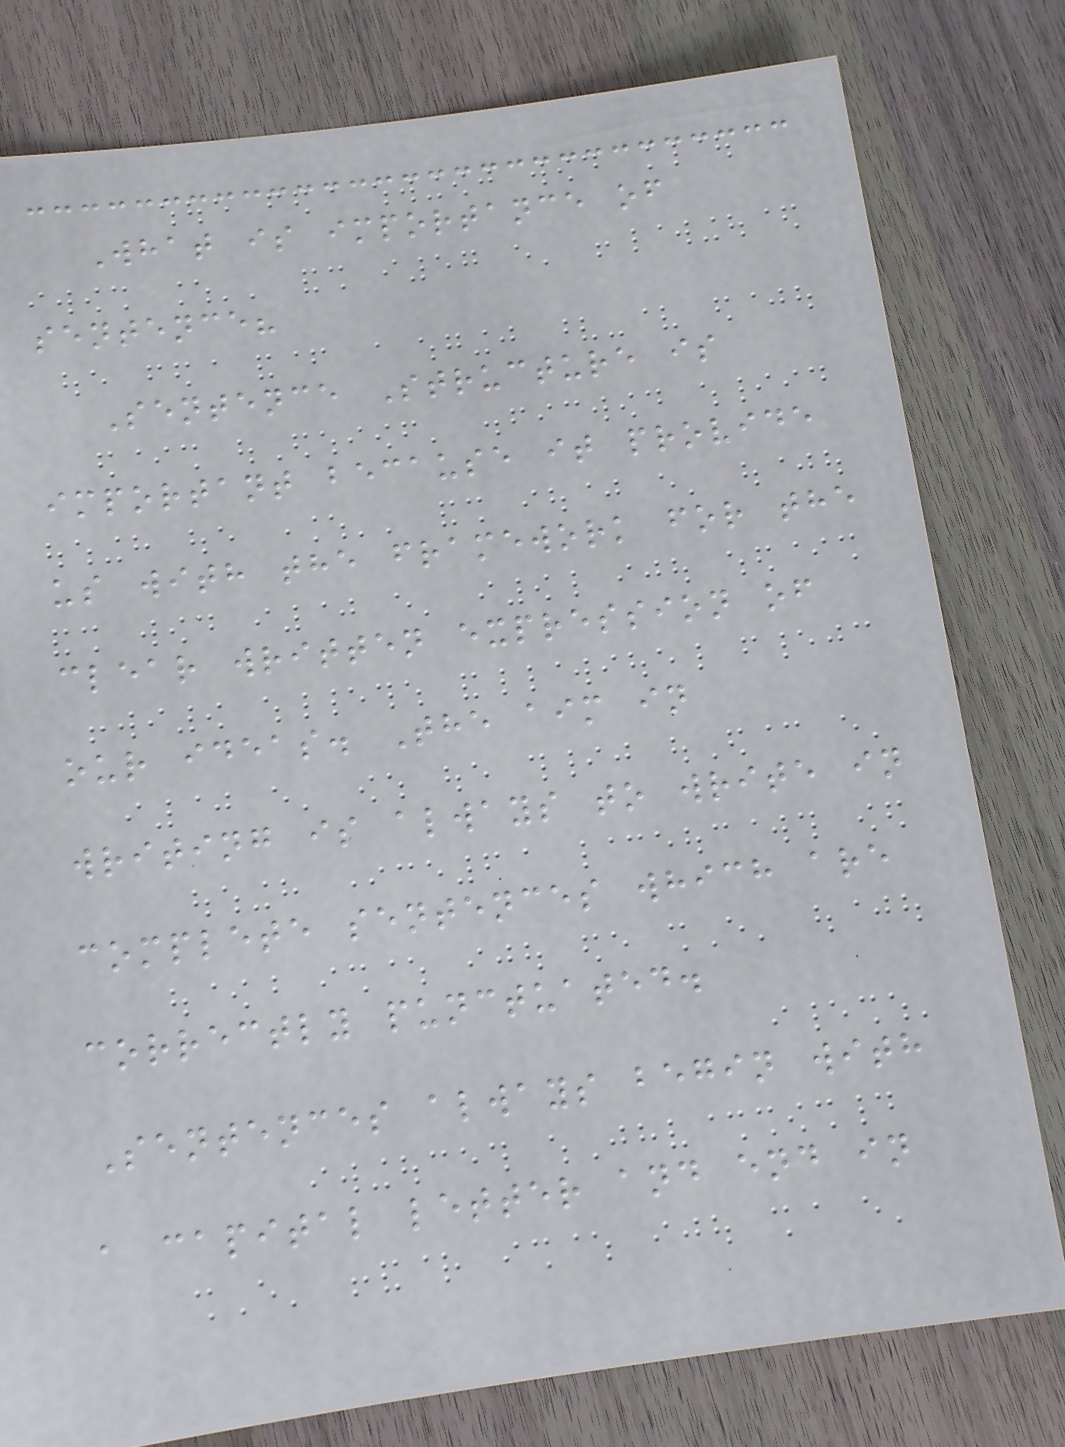What is importance of
sentence?
Sentence Structure is
important because it provide
us with the framework for the
clear written expression of
our ideas. The aim in
writing is always to write in
complete sentences which are
correctly punctuated.
Sentences always begin with
a capital letter and end in
